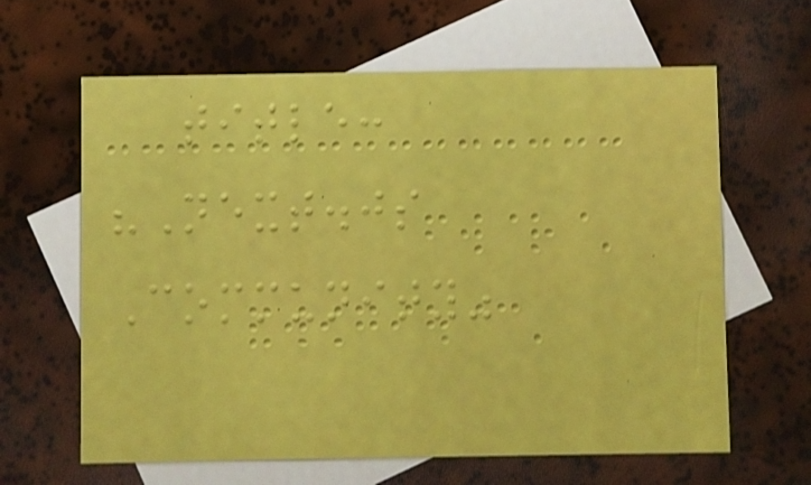title:
"Next.js
Community"
